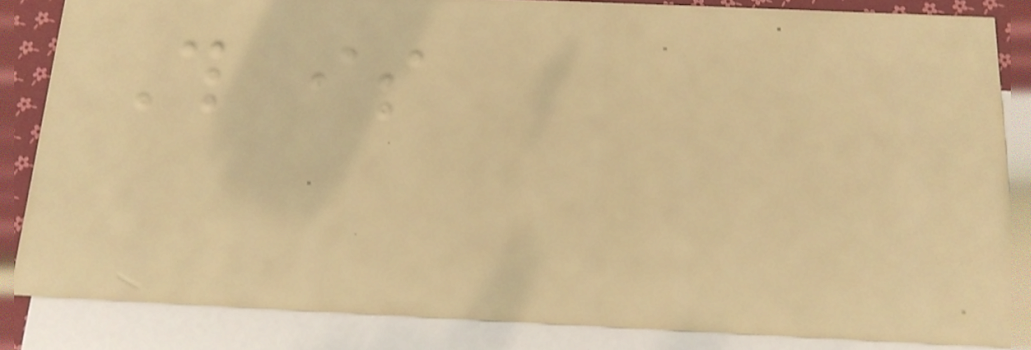This is
